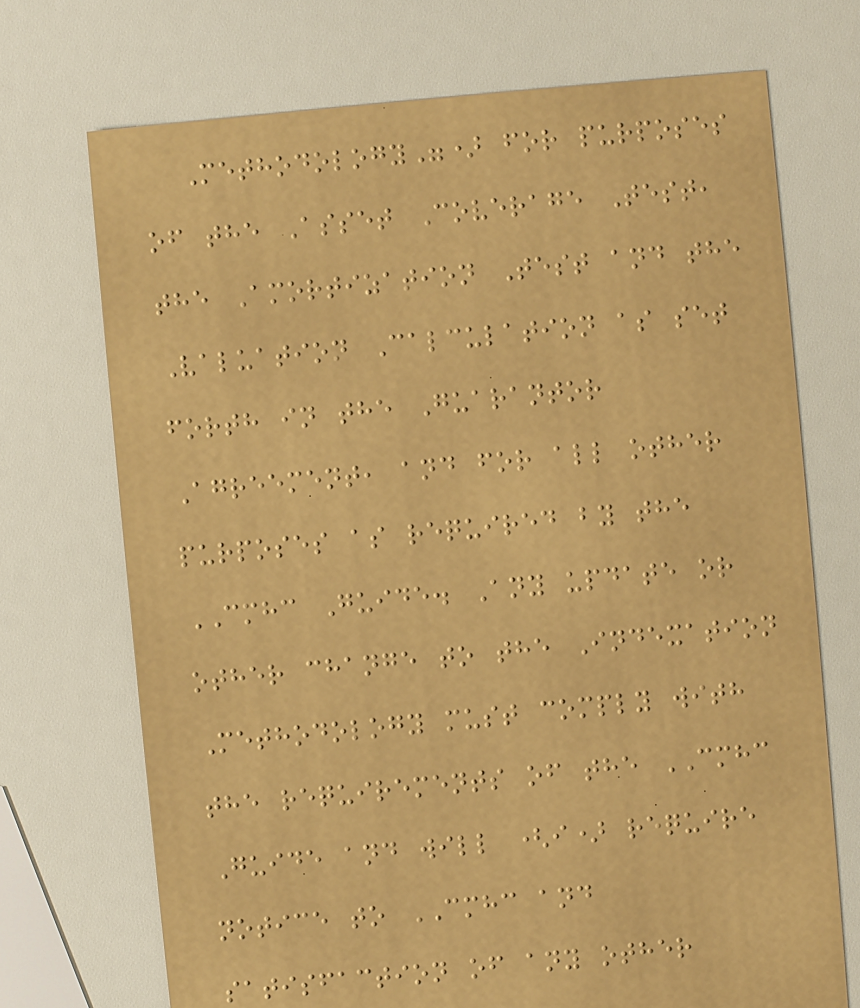Methodology") for purposes
of the Asset Coverage Test,
the Amortization Test and the
Valuation Calculation as set
forth in the Guarantor
Agreement, and for all other
purposes as required by the
CMHC Guide. Any update or
other change to the Indexation
Methodology must comply with
the requirements of the CMHC
Guide and will (i) require
notice to CMHC and
satisfaction of any other
